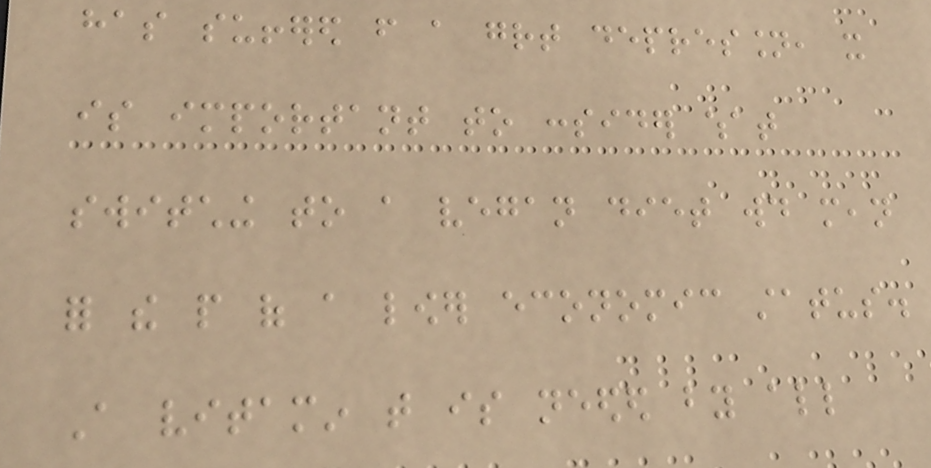has suffered from a great depression, it
is important to consider what
switching to a vegan diet would mean
for the people of a lower economic status.
A vitamin that is needed by all
